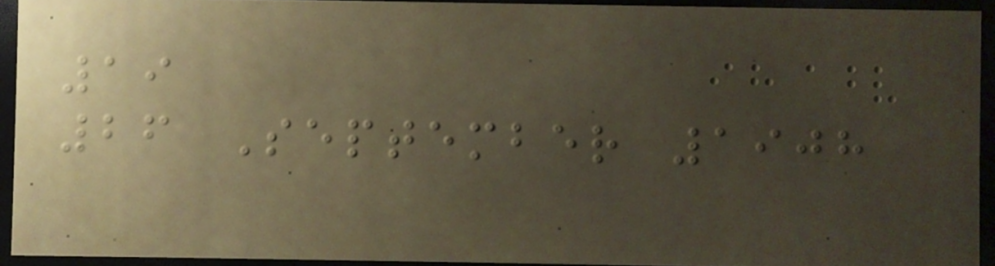19
26 September 1908
